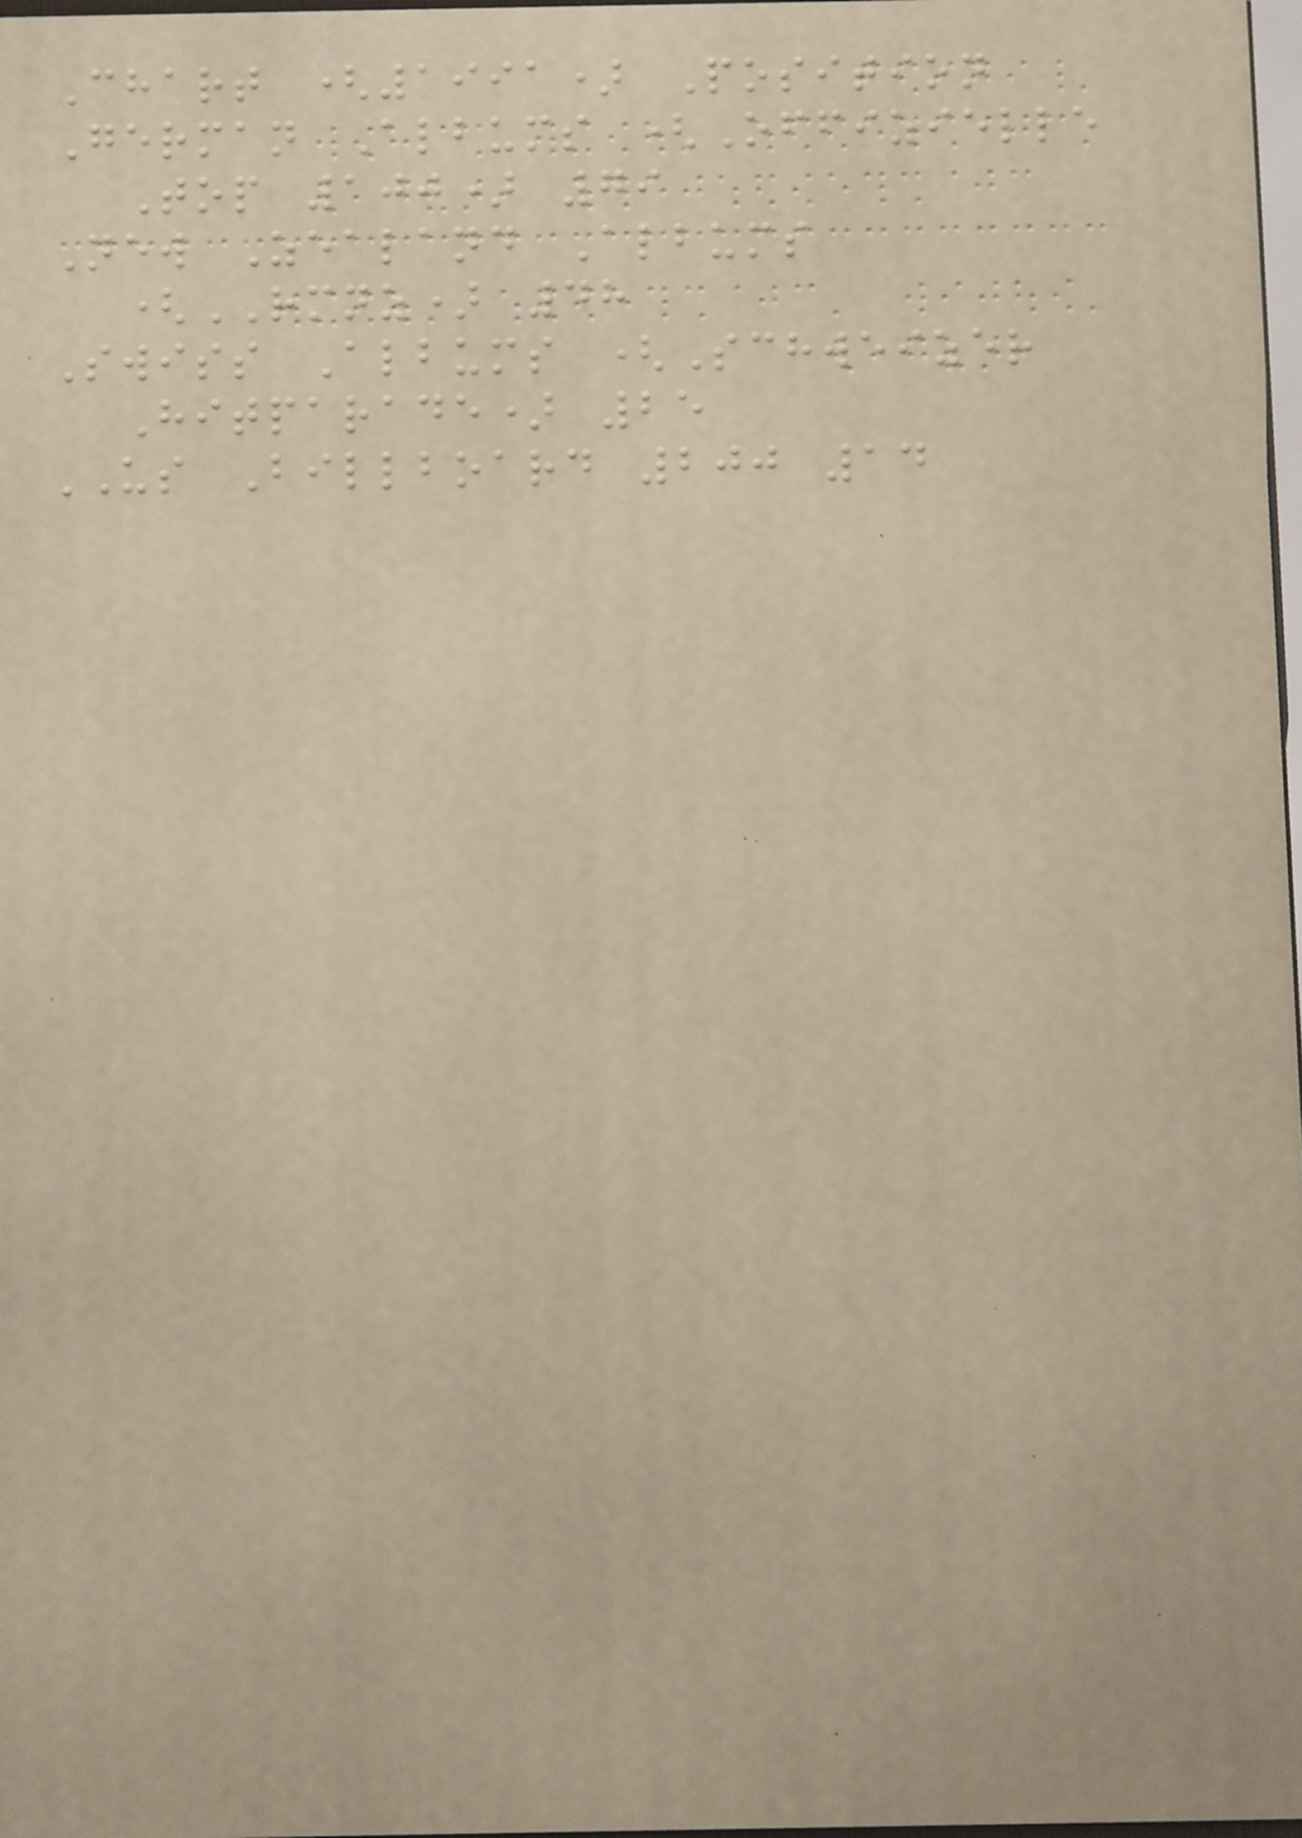Chart (1991) Position
German Albums (Offizielle
Top 100) 79
New Zealand Albums
(RMNZ) 48
Swiss Albums (Schweizer
Hitparade) 25
US Billboard 200 14
